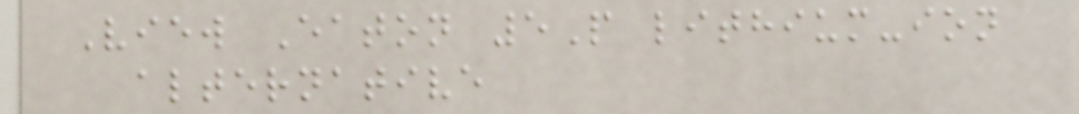View Eaton 5P lithium-ion
alternative
